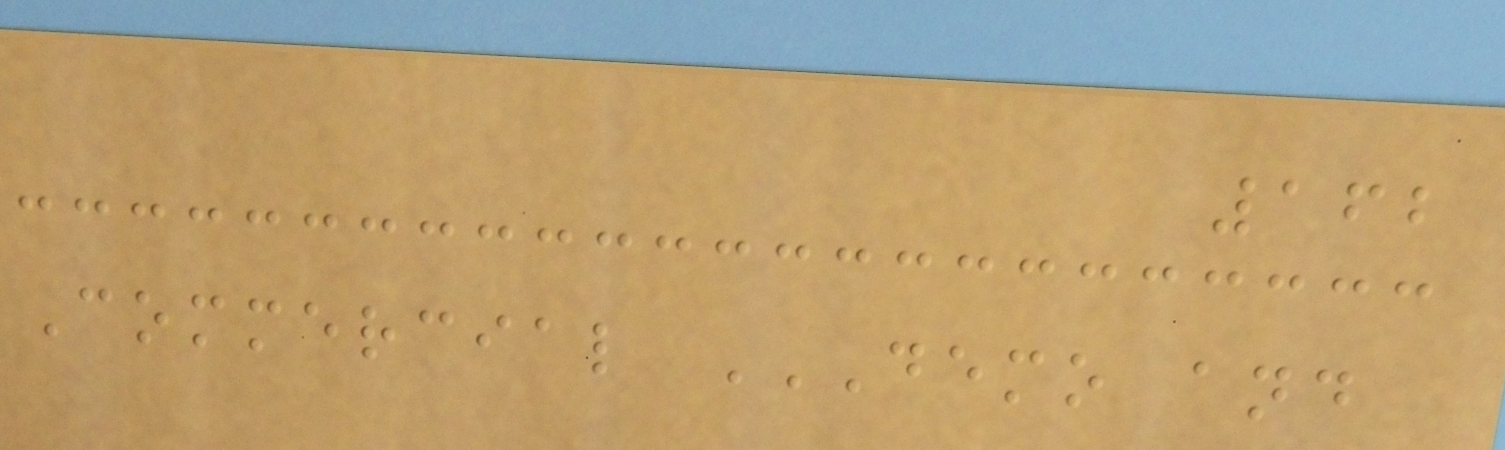162
Commercial DEMO AND
